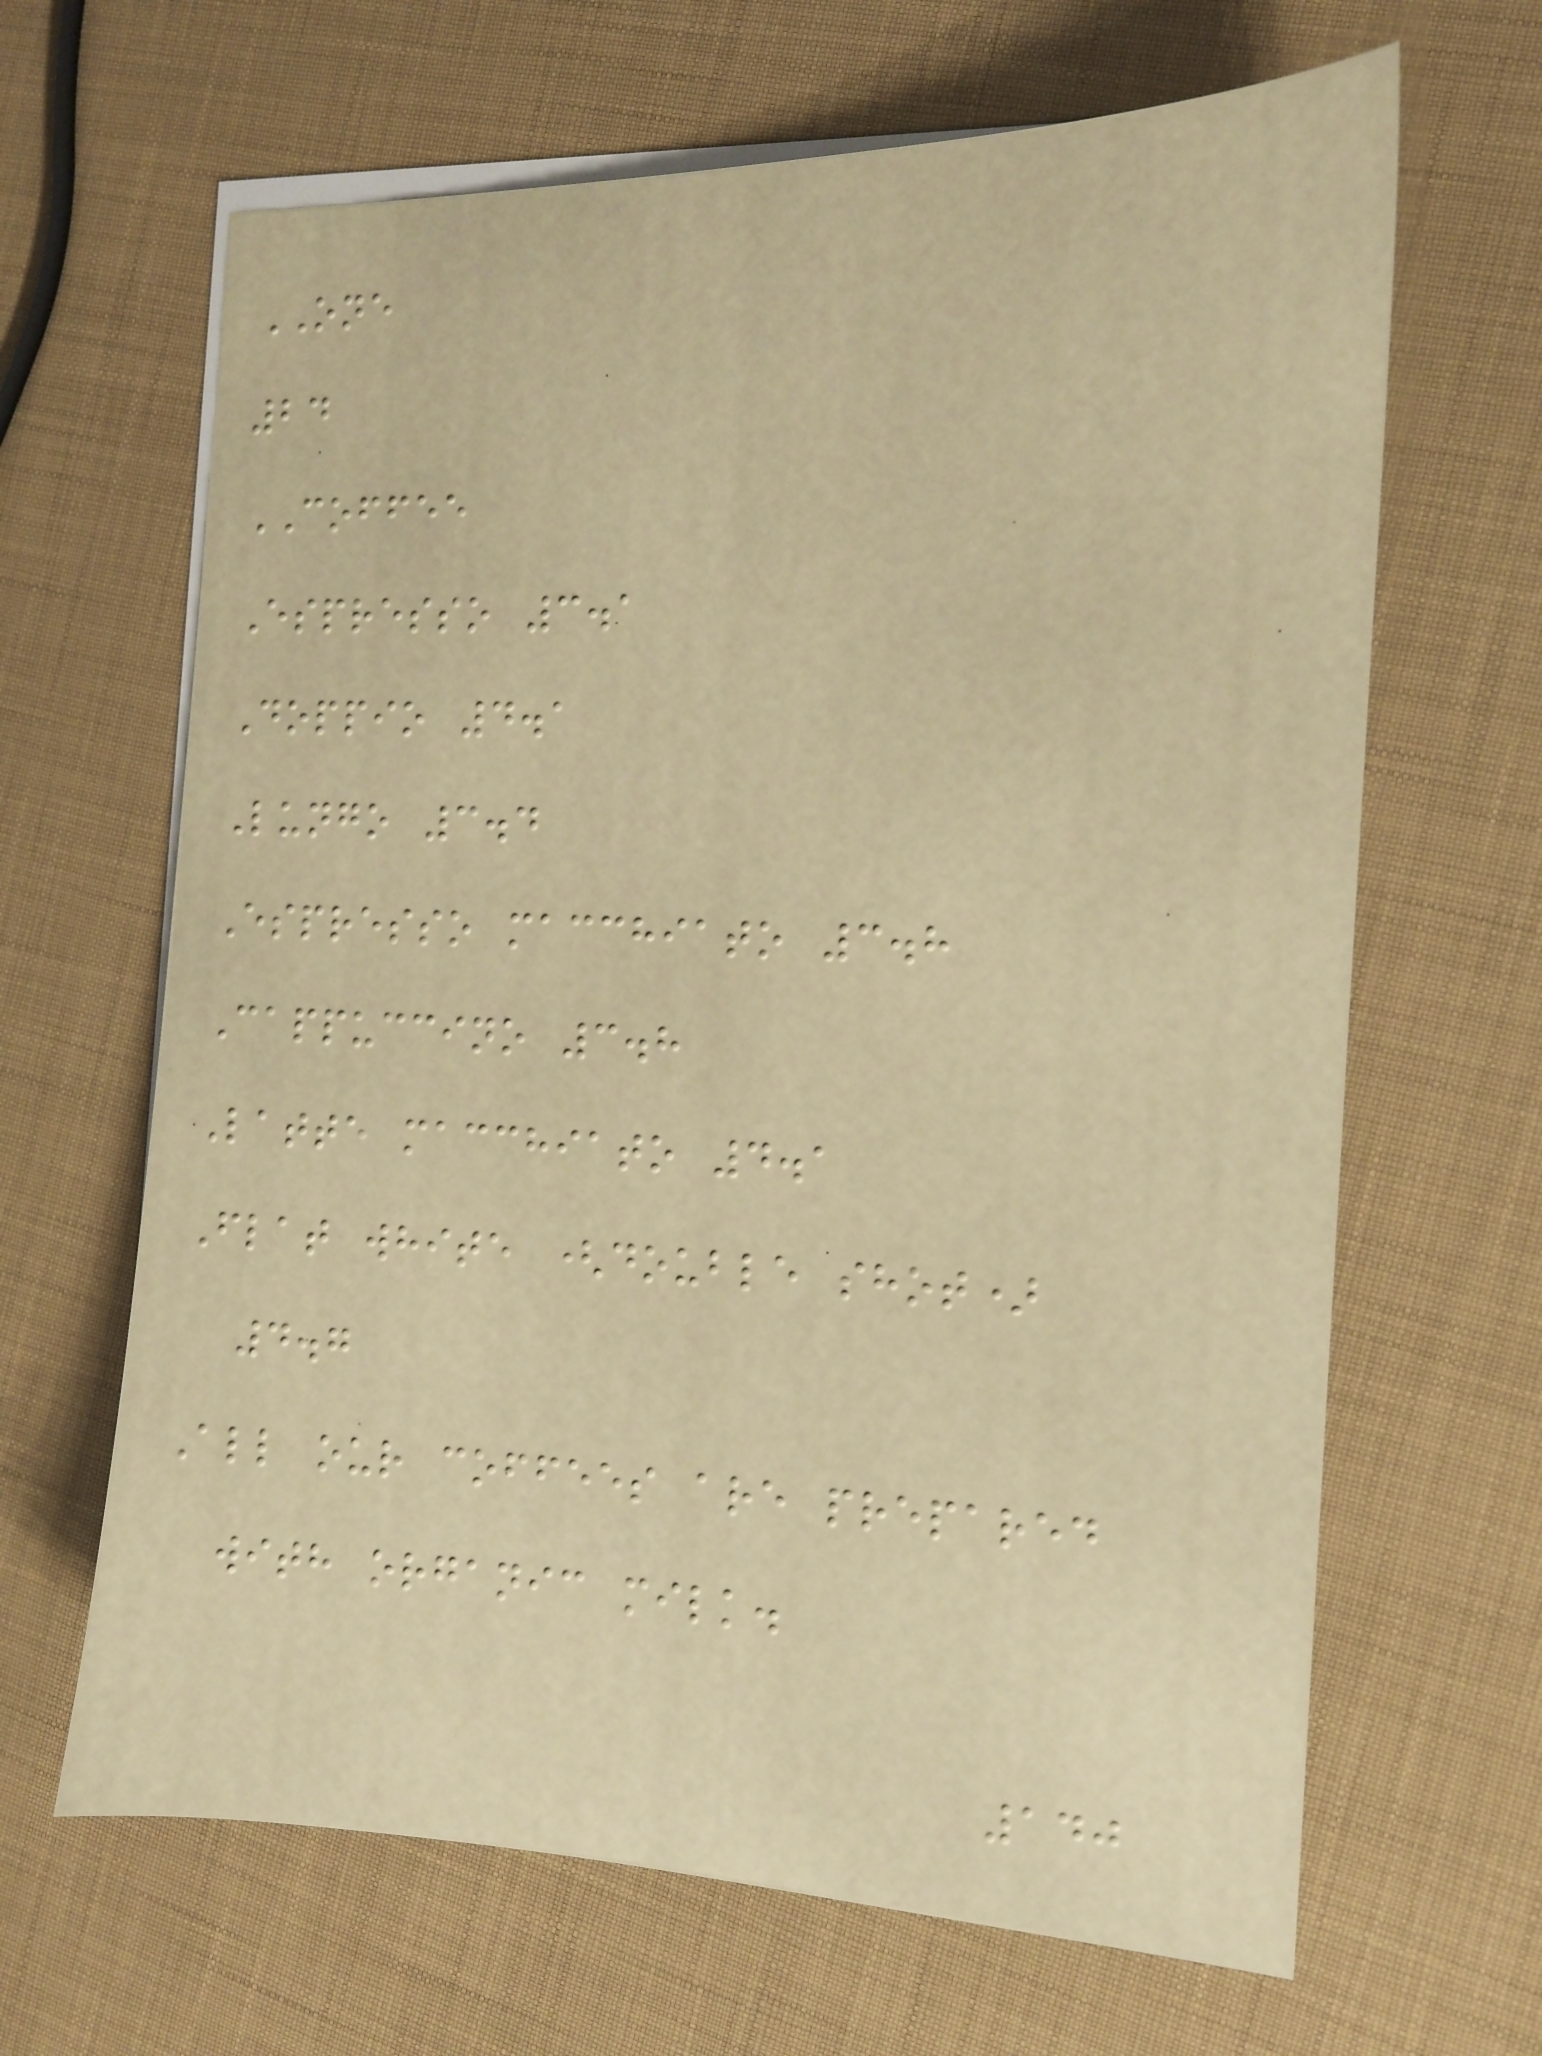ONE
24
COFFEE
Espresso 3.1
Doppio 4.1
Lungo 3.4
Espresso macchiato 3.8
Cappuccino 3.8
Latte macchiato 4.1
Flat white (double shot)
4.7
All our coffees are prepared
with organic milk.
140
